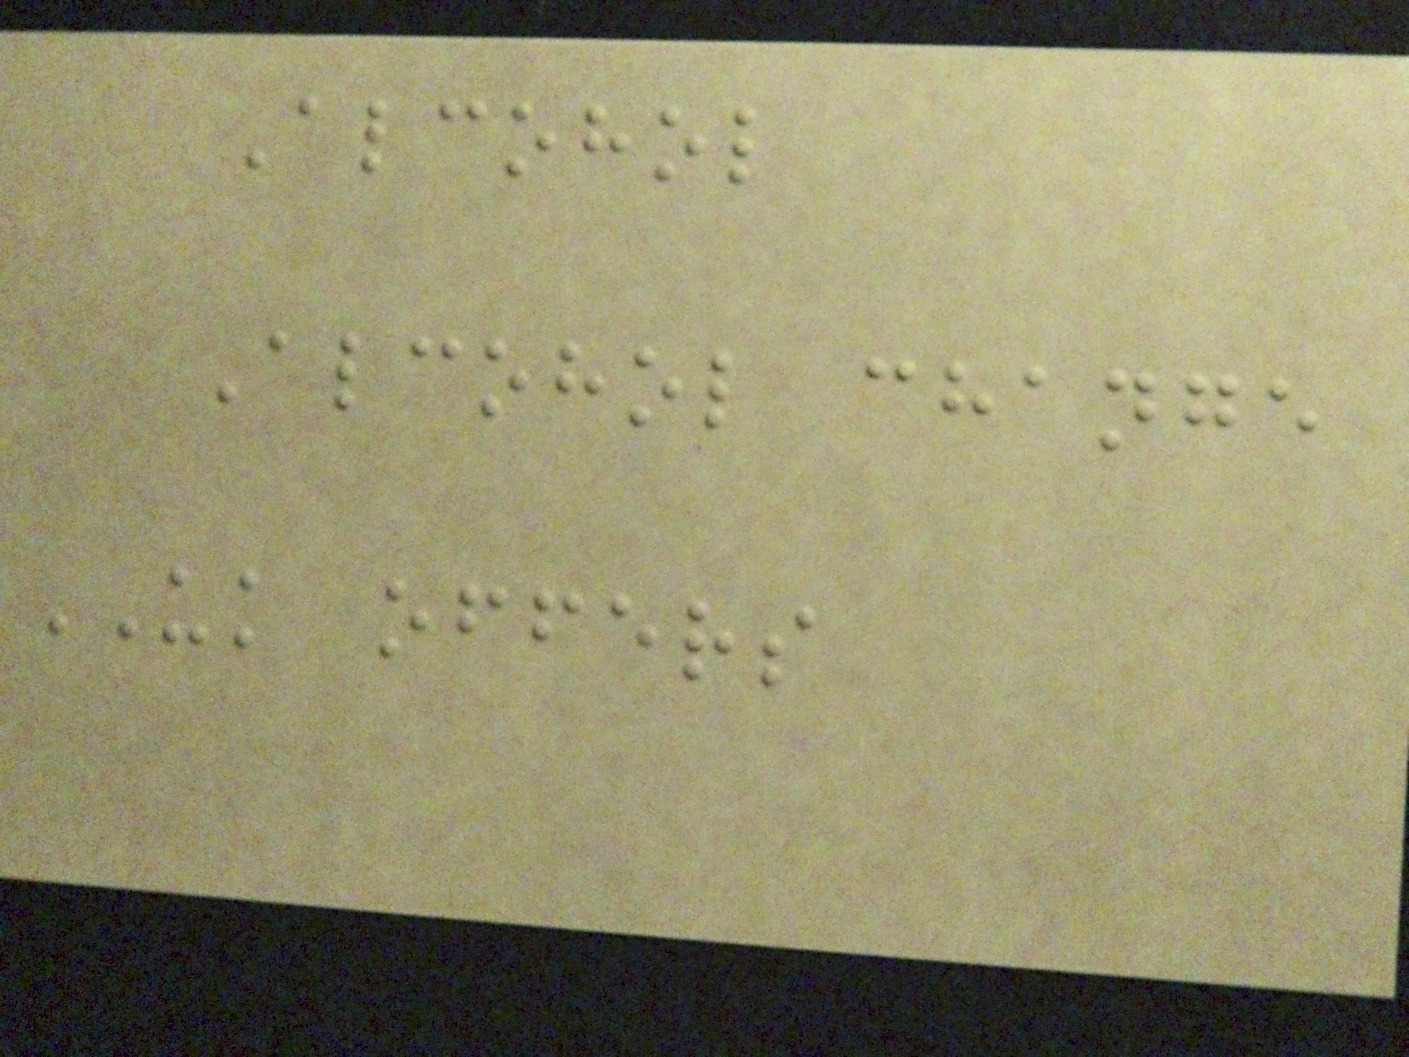Alcohol
Alcohol change
UK offers
